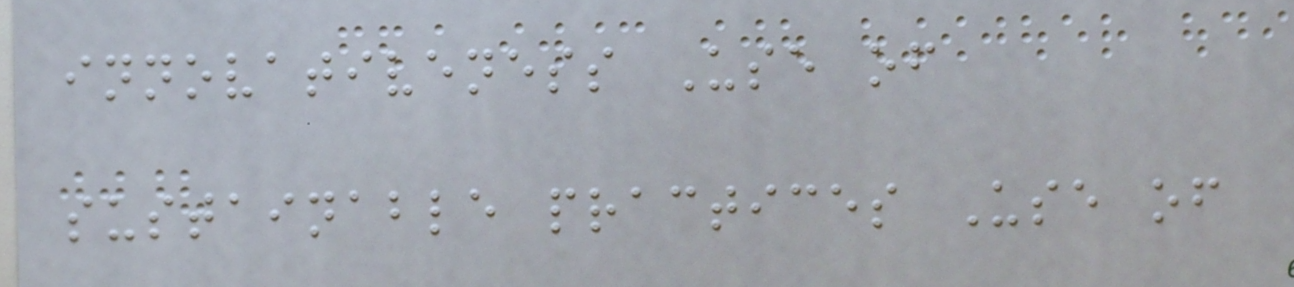innovativeness Use of
sustainable practices Use of
